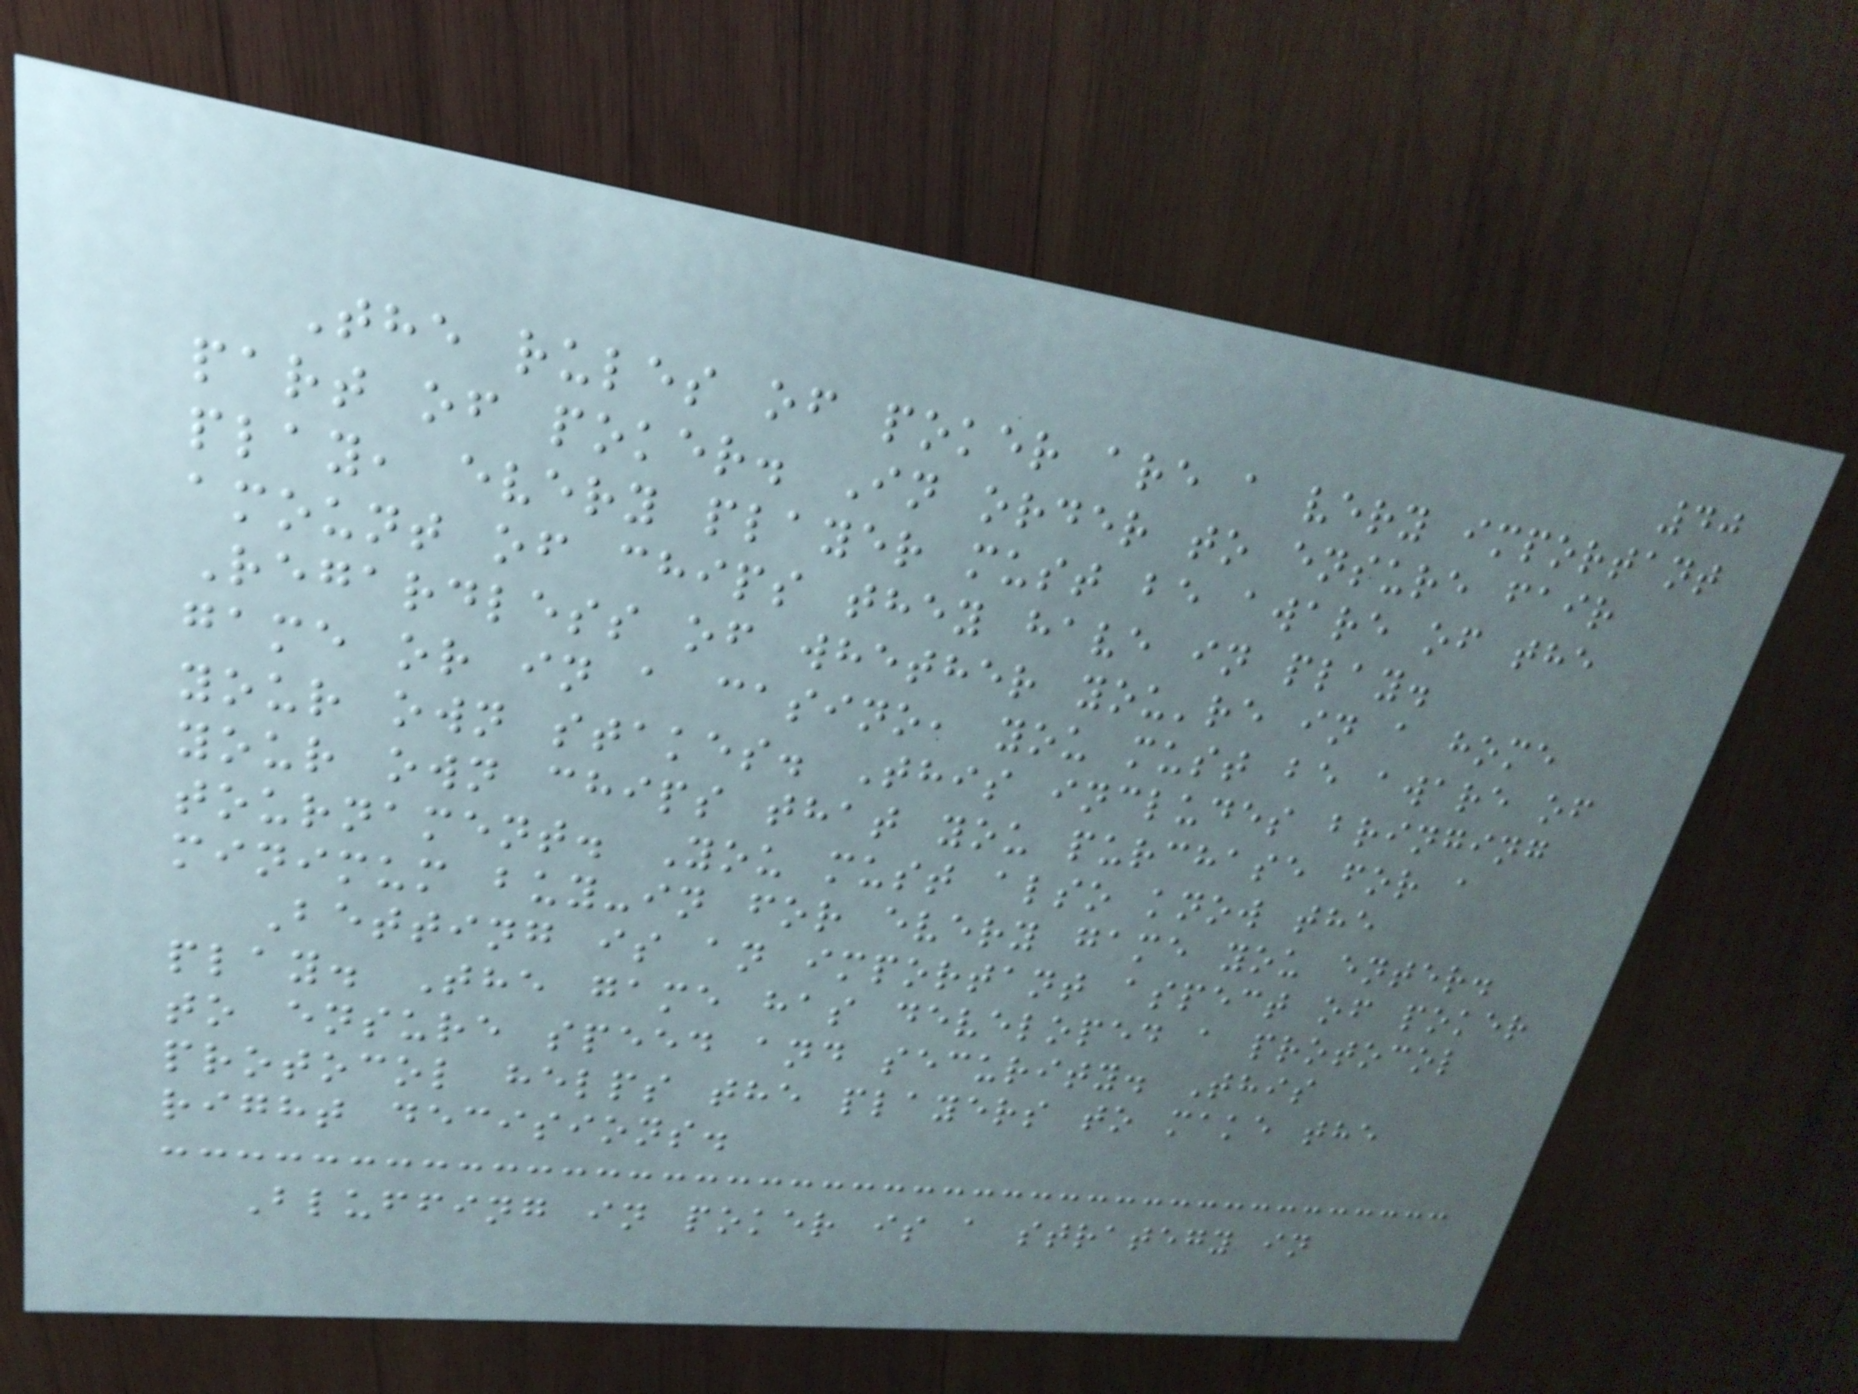40
The rules of poker are a very important
part of poker. In order to ensure fair
play, every player must be aware of the
amount of chips they have in play.
Regardless of whether you're in a home
game or in a casino, you must be aware of
your own stakes. This includes bringing
your own chips that you purchase for a
tournament. You must also know the
minimum buy-in for every game you enter.
Betting is an important aspect of poker
play. The game has developed a protocol
to ensure speed and security. This
protocol helps the players to make the
right decisions.
Bluffing in poker is a strategy in
